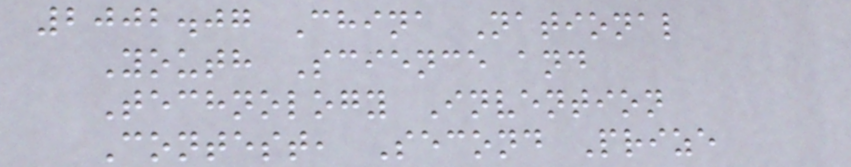2002.07 China National
Youth Science and
Technology Invention
Contest, Second Prize
